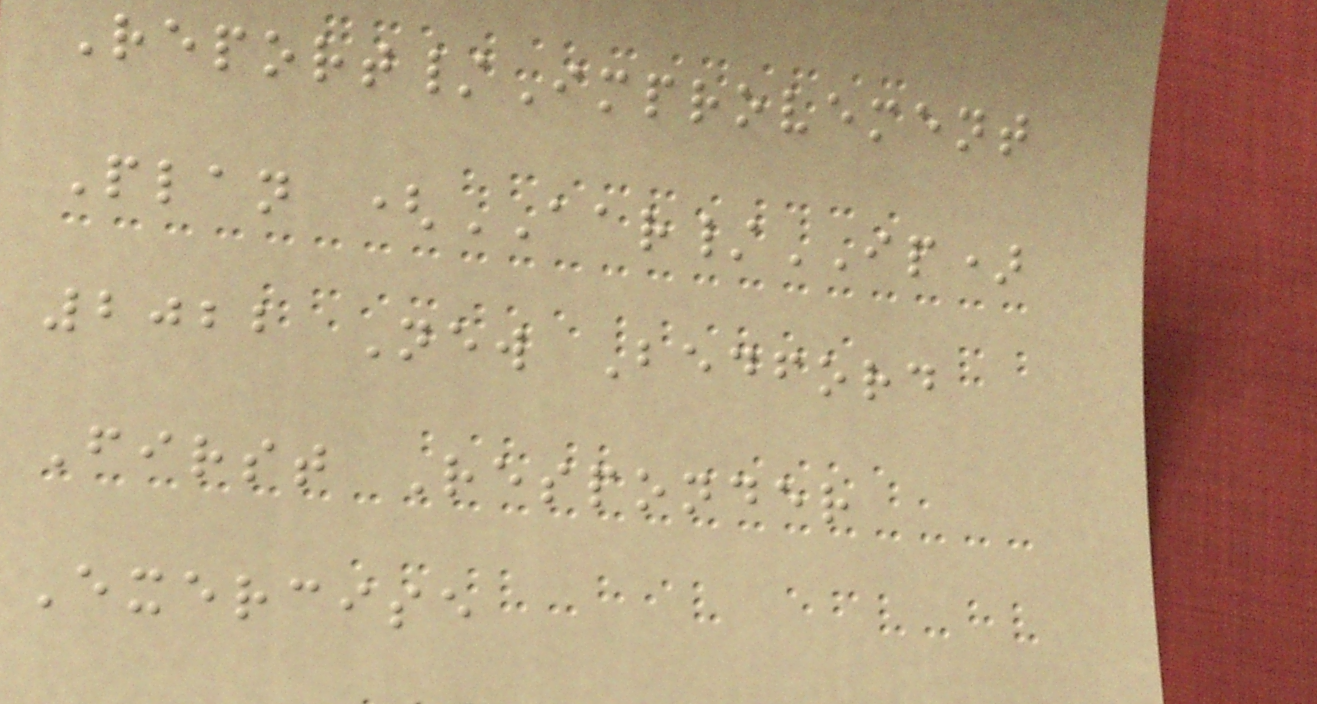Report/Improvement
Plan (AAR/IP)
2022 New Bedford
First Responder
Exercise
